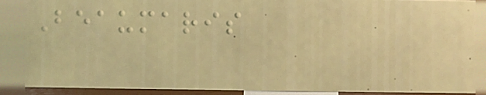Beaumaris
